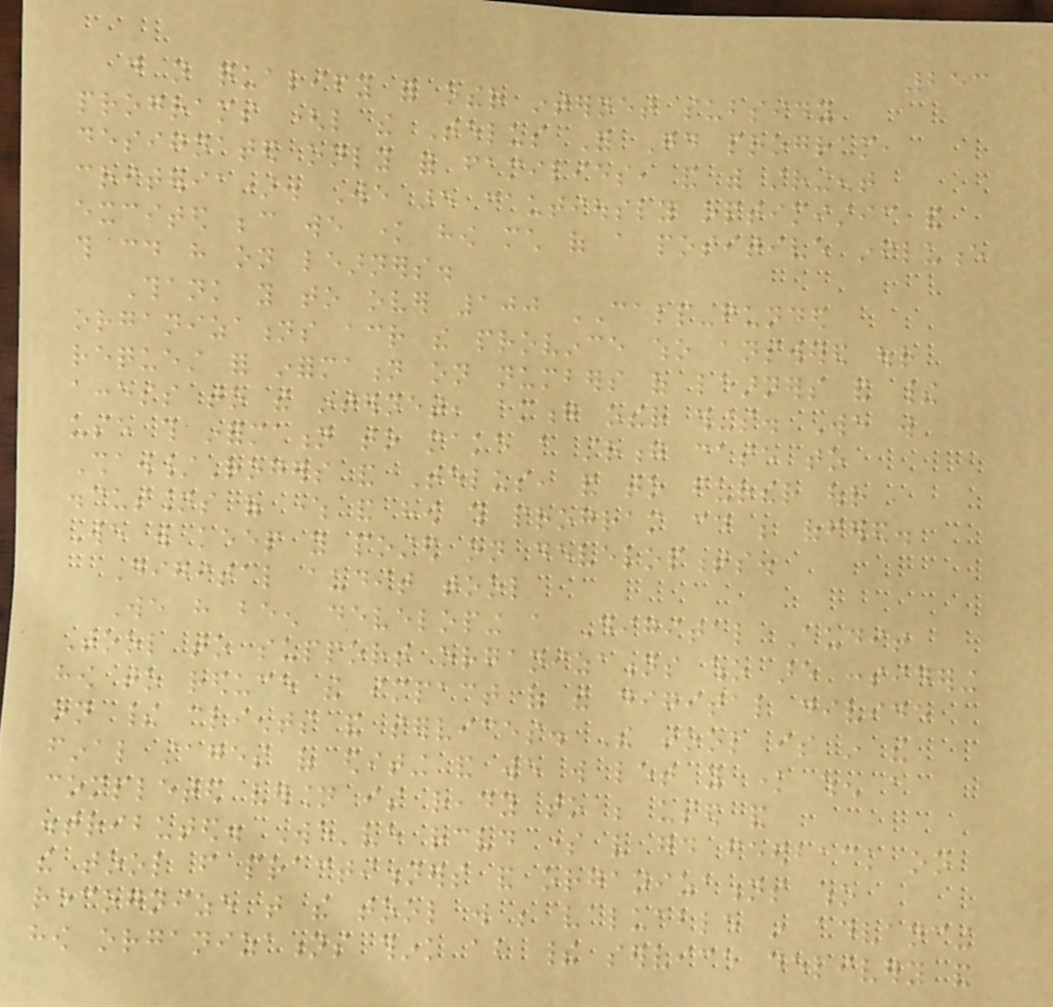253
do not qualify for other internet subsidy
programs (like the Telus For Good program,
designated only for families, and with stringent
criteria). We are cautiously optimistic and
excited because we know how much of a positive influence
this could have on learners.
Thank you to over 100 CALP-funded
organizations across the province who answered our
request for information on numbers of learners and their
access to the internet, among other things. We will
use this information to make a strong case to
Shaw/Rogers and Telus, and to further our
discussions of where and how this program could be offered.
We will keep you posted on developments.
Digital audit tool
We have been developing a Digital Audit
Tool to support organizations who are considering
how to reduce the impact of the digital divide
on their clients and services. The tool is in the
final stages of editing and we will let you know when a
completed version is ready to be used and
distributed. We've received some very good feedback on
the tool from practitioners and organizations who
recognize that the tool will be valuable in advancing
how organizations think about their service delivery and
